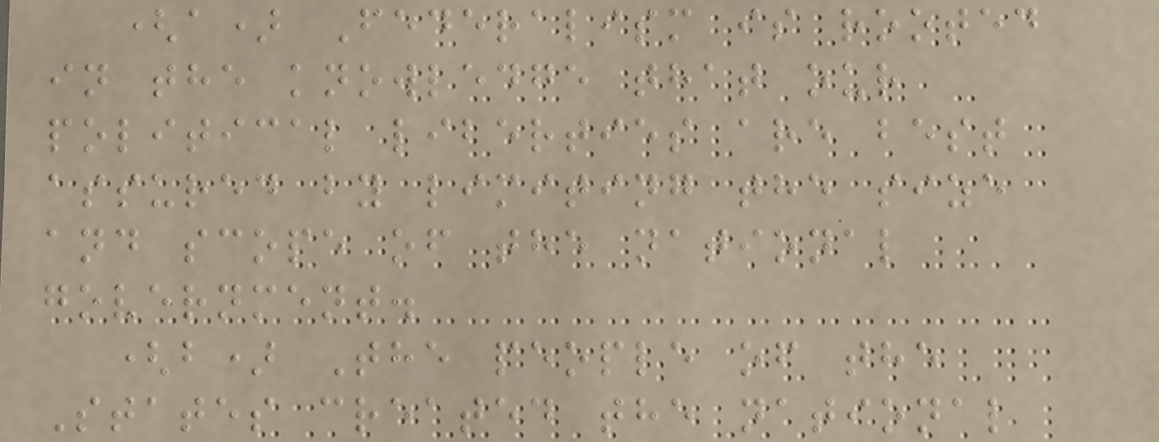(a) Federalism is rooted
in the knowledge that our
political liberties are best
assured by limiting the size
and scope of the national
government.
(b) The people of the
States created the national
